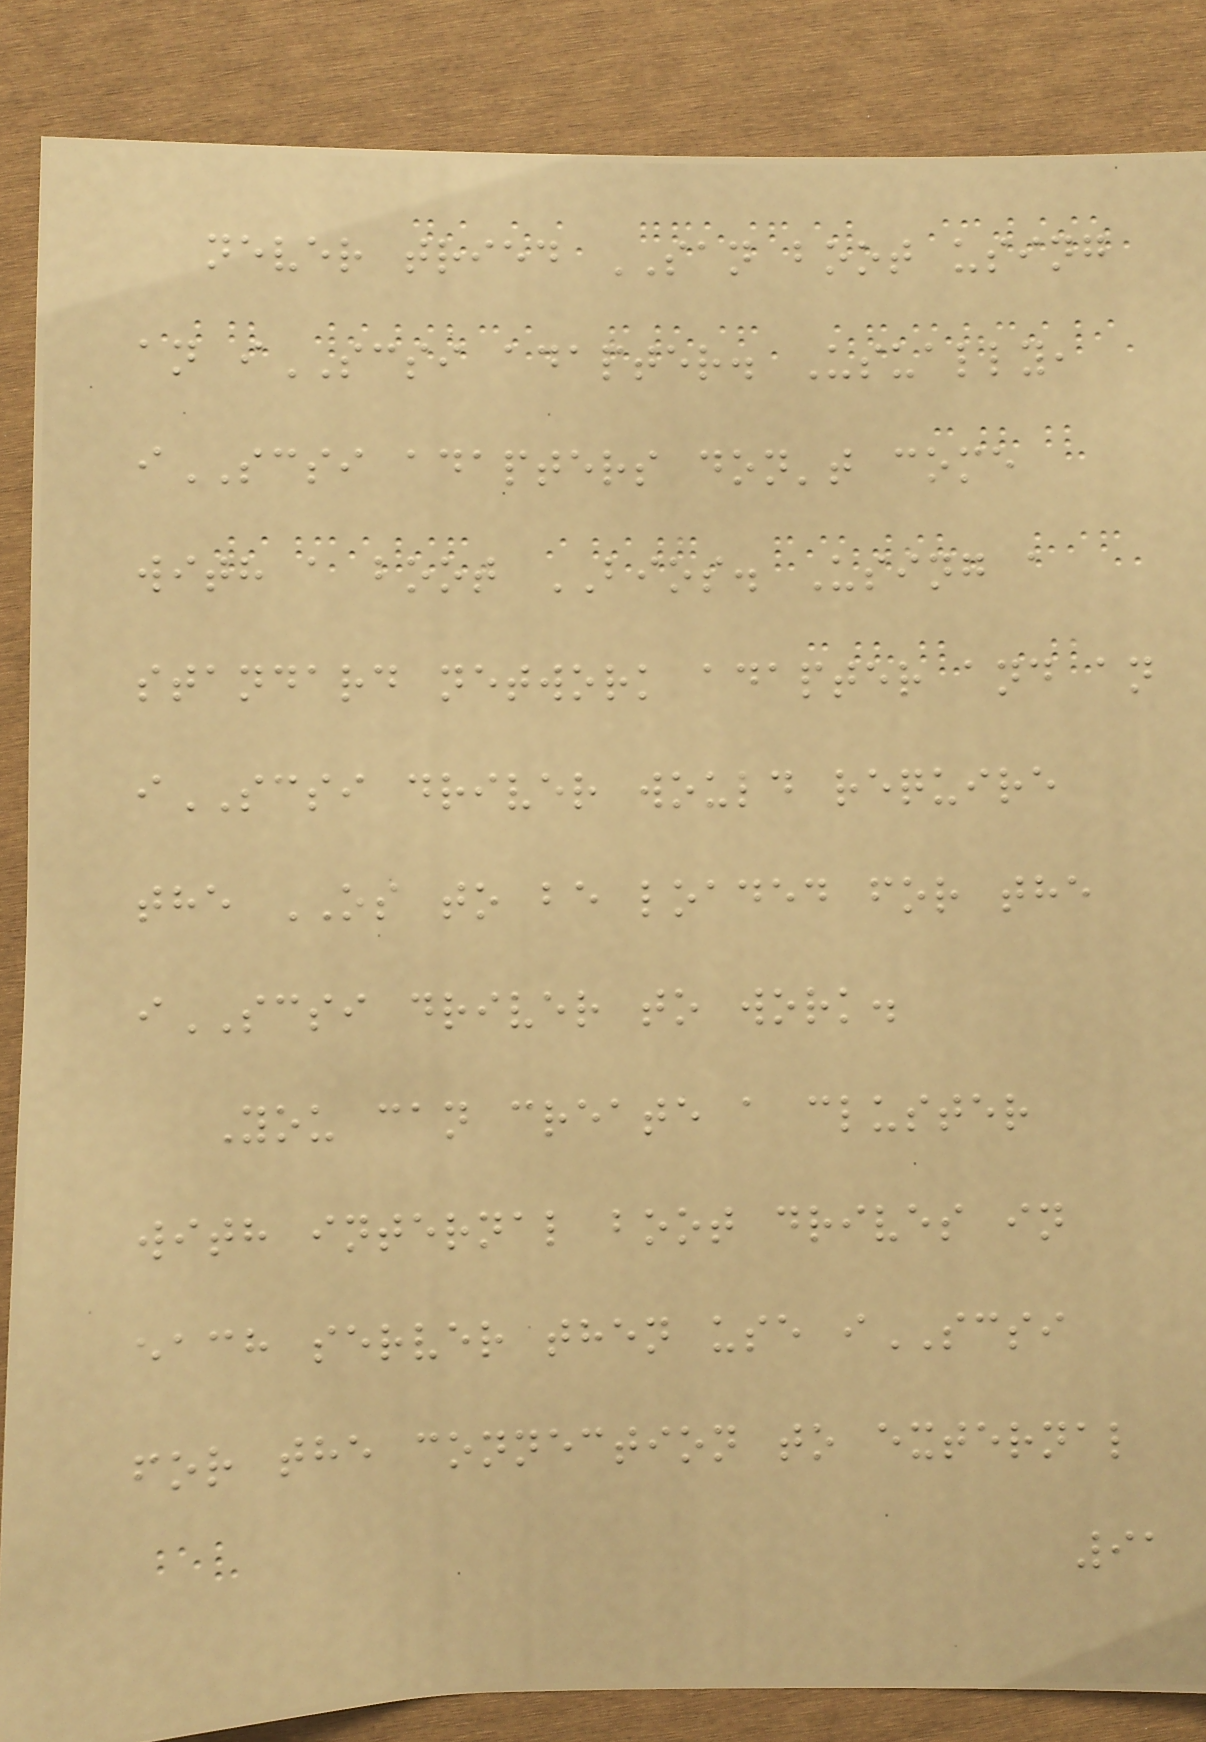never tried SAN boot using
an iSCSI adapter. Usually,
iSCSI adapters don't come
with a boot BIOS. Using a
standard network adapter and an
iSCSI driver would require
the OS to be loaded for the
iSCSI driver to work.
You can create a cluster
with internal boot drives in
each server then use iSCSI
for the connection to external
91
